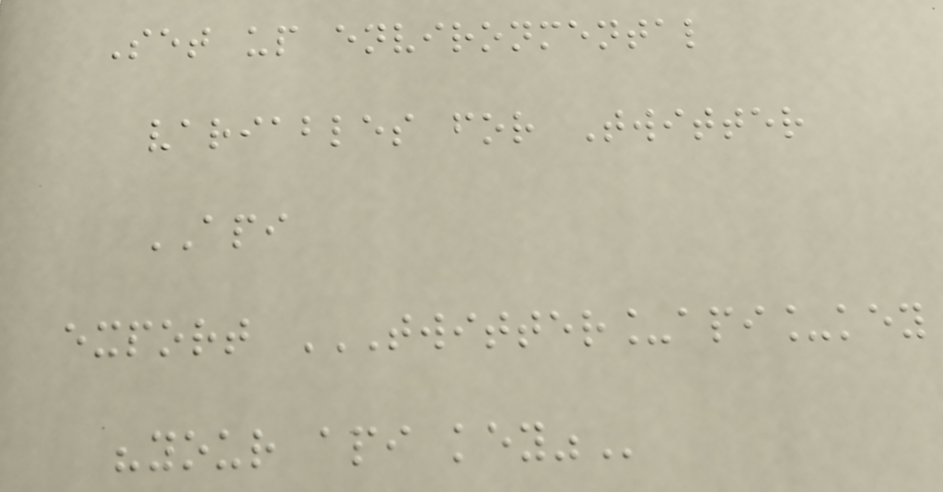Set up environmental
variables for Twitter
API
export TWITTER_API_KEY
"YOUR API KEY"
